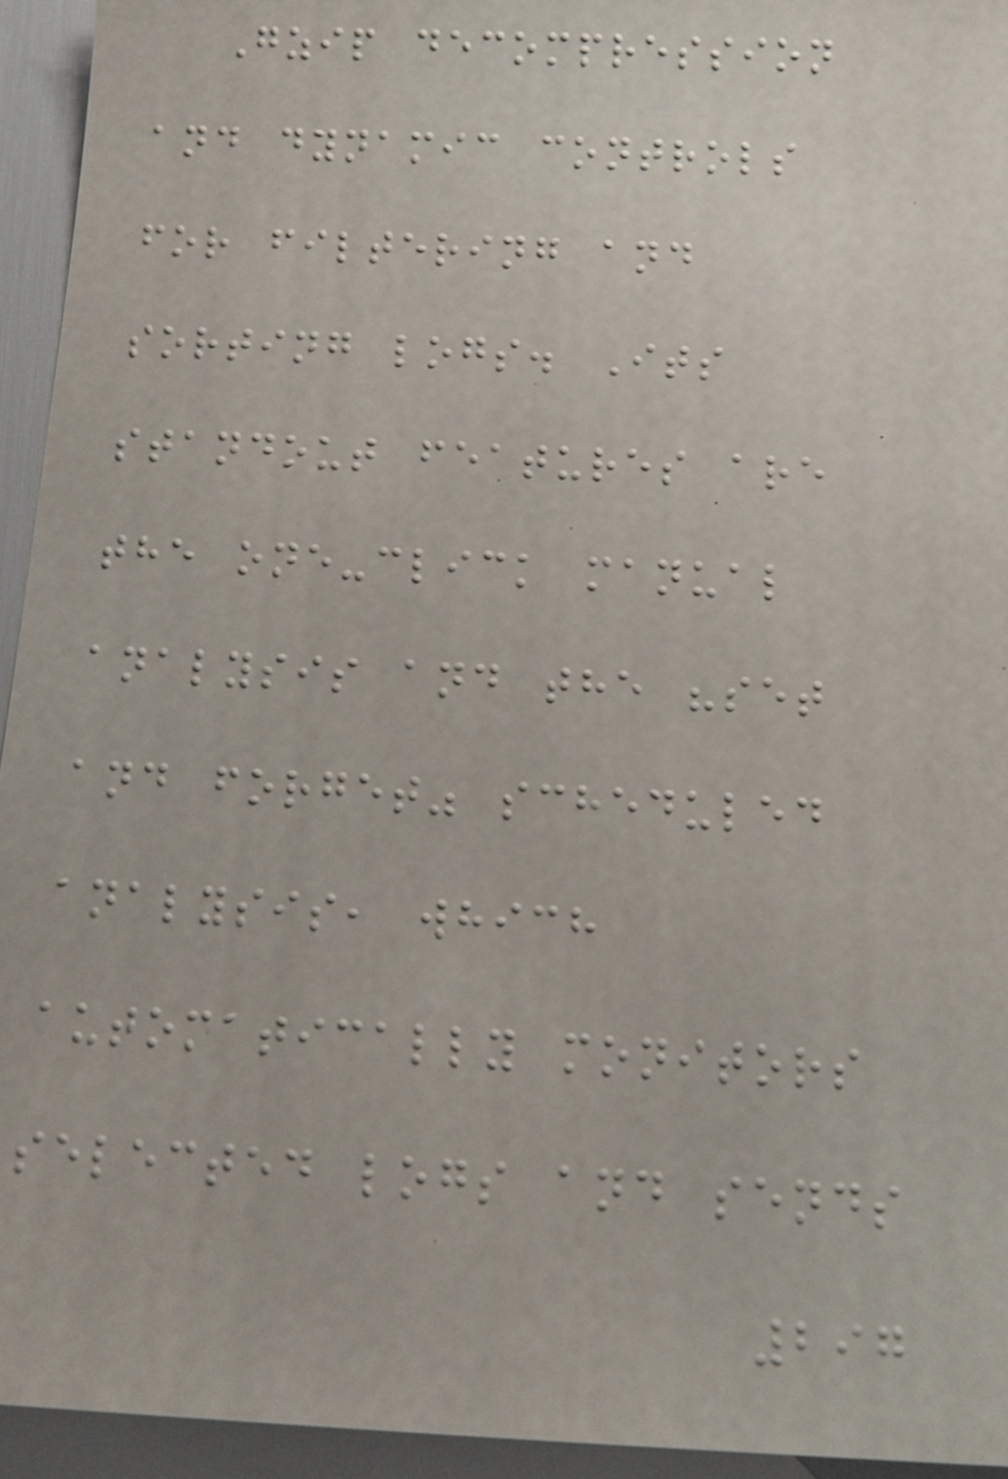Gzip decompression
and dynamic controls
for filtering and
sorting logs. Its
standout features are
the one-click manual
analysis and the "set
and forget" scheduled
analysis, which
automatically monitors
selected logs and sends
297
